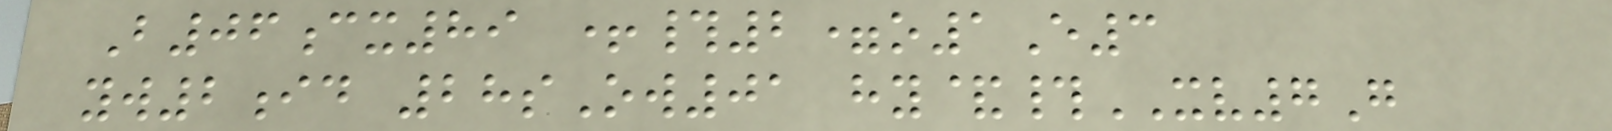B06cx89 +#2=o1E3
yw2id 28sOw01 hy&#XV7G
